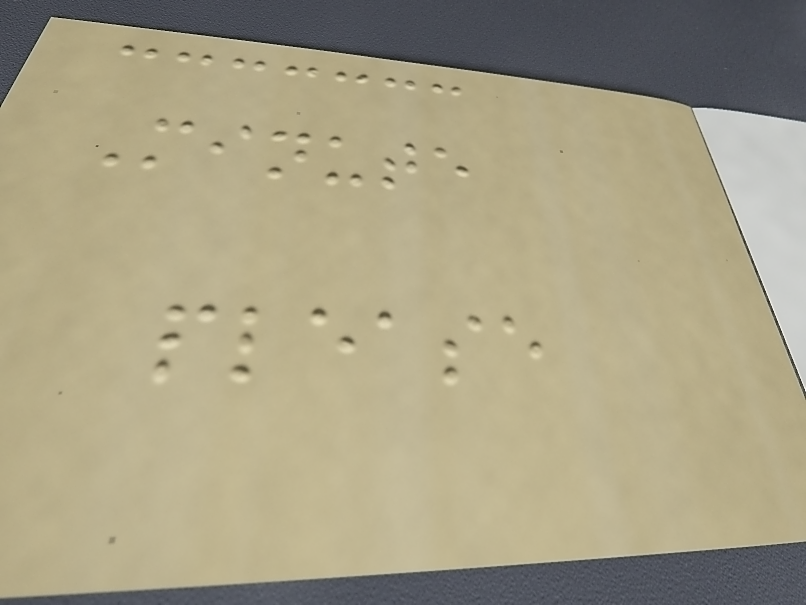Minute
please
